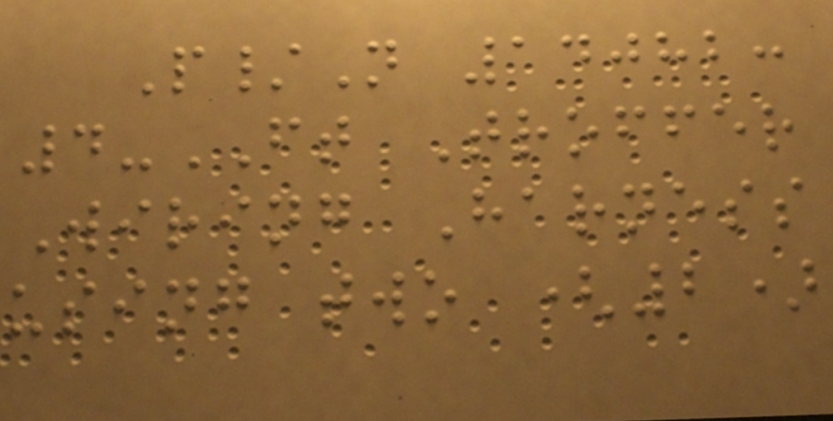P/N 14082:
4-FT Troffer
Wiring Harness
using two (2)
